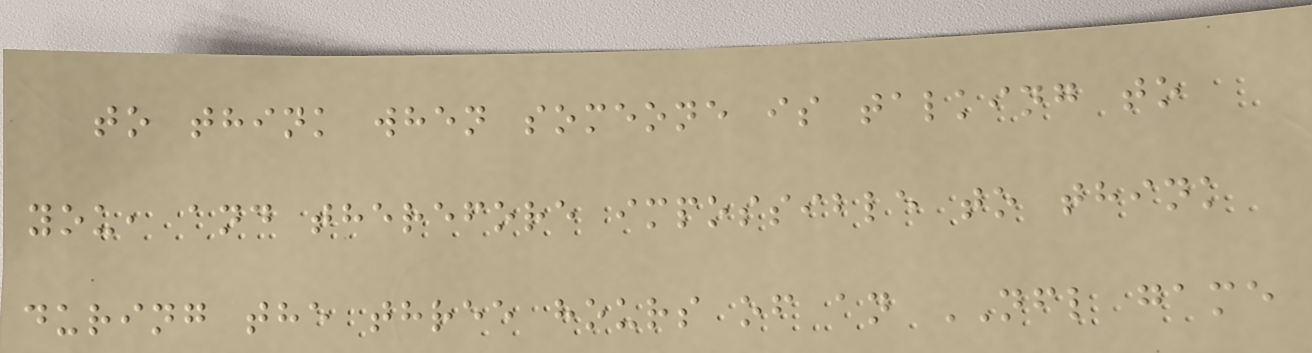to think when someone is talking to
you, and therefore impossible to think
during the three hours of an NFL game
